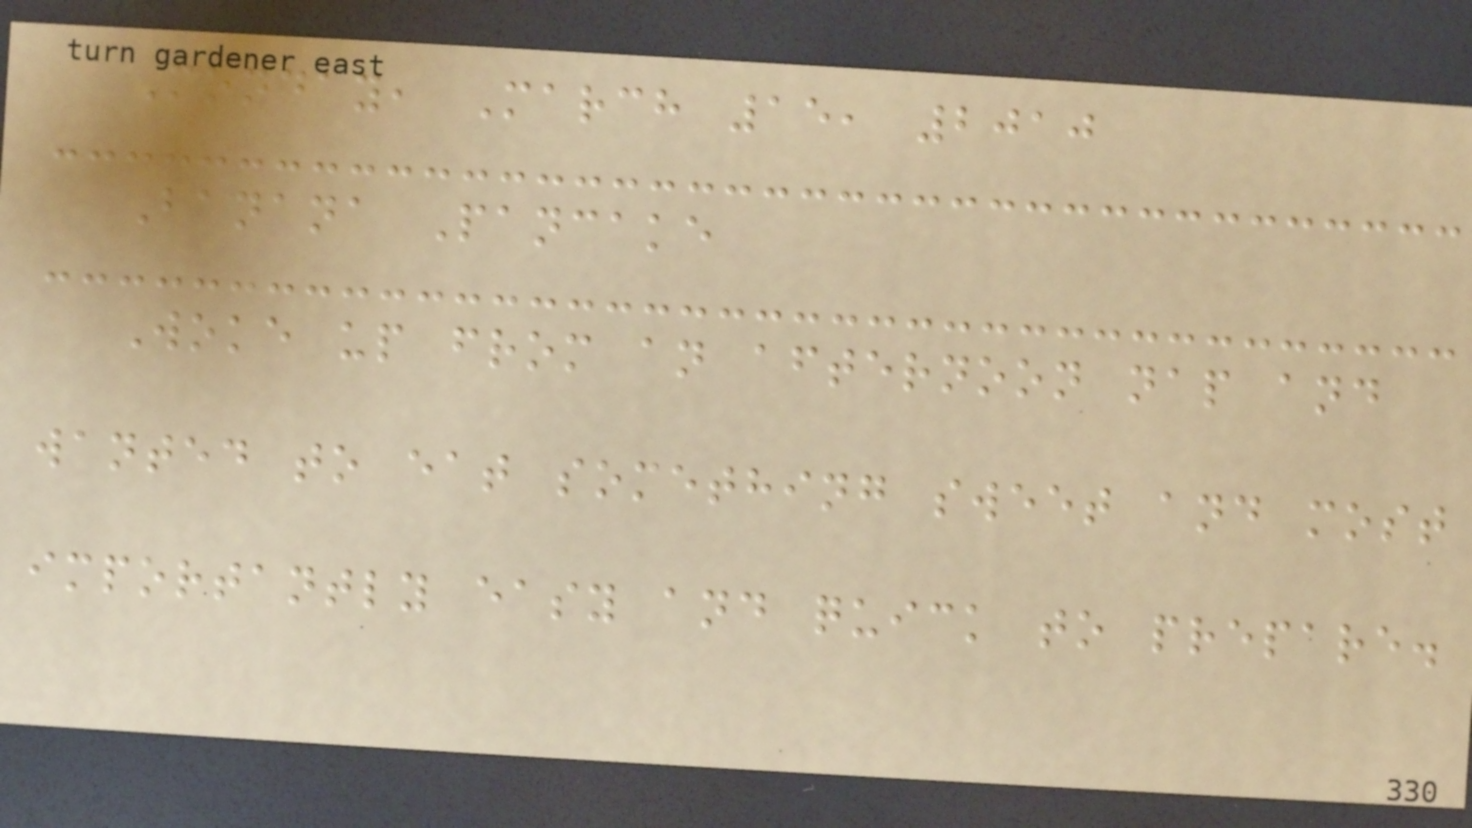Monday, March 15, 2010
Banana Pancake
Woke up from an afternoon nap and
wanted to eat something sweet and most
importantly easy and quick to prepare.
